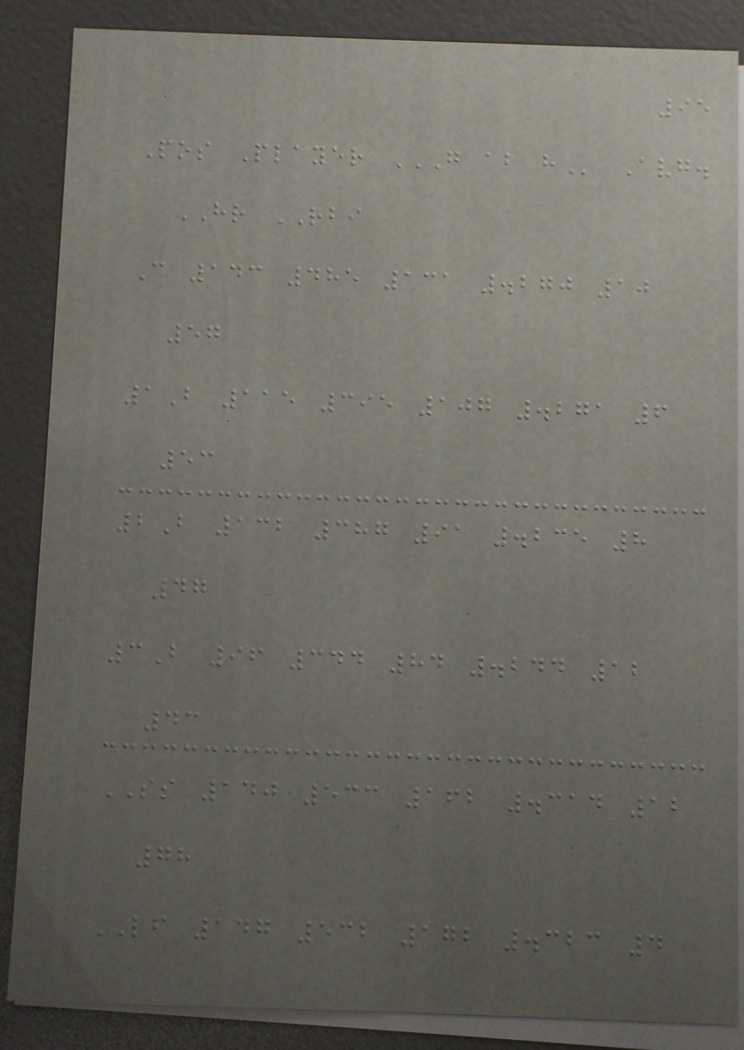95
Pos Player G AB H Avg.
HR RBI
C 143 485 131 .270 10
57
1B 115 395 107 .271 6
53
2B 132 387 91 .235 8
47
3B 96 344 84 .244 12
43
SS 140 533 162 .314 12
78
LF 147 532 172 .323 4
